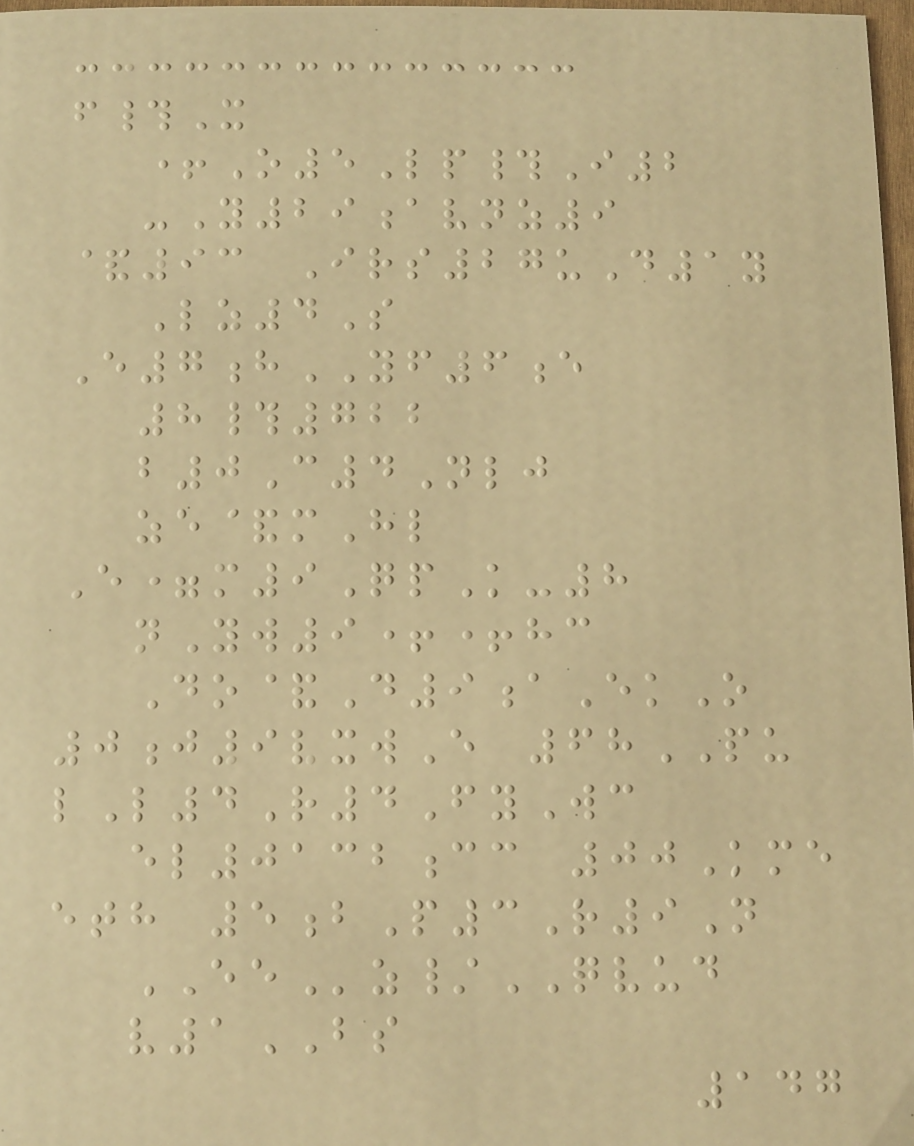f#X
+O5Lp#I2
-Y29avnz9
&93 Irs27uD1y
Lz4S
E7hYF6e
8#722
b0C4Nlj
ze&mHl
E=m9QpK-8
nYw9++hc
Do&D9aEkO
0j9vxwE 68PU
lL4R4FyWc
el0132cc 00Kme
eth 5bP3R9N
EEz/QVUD
v1BS
147
